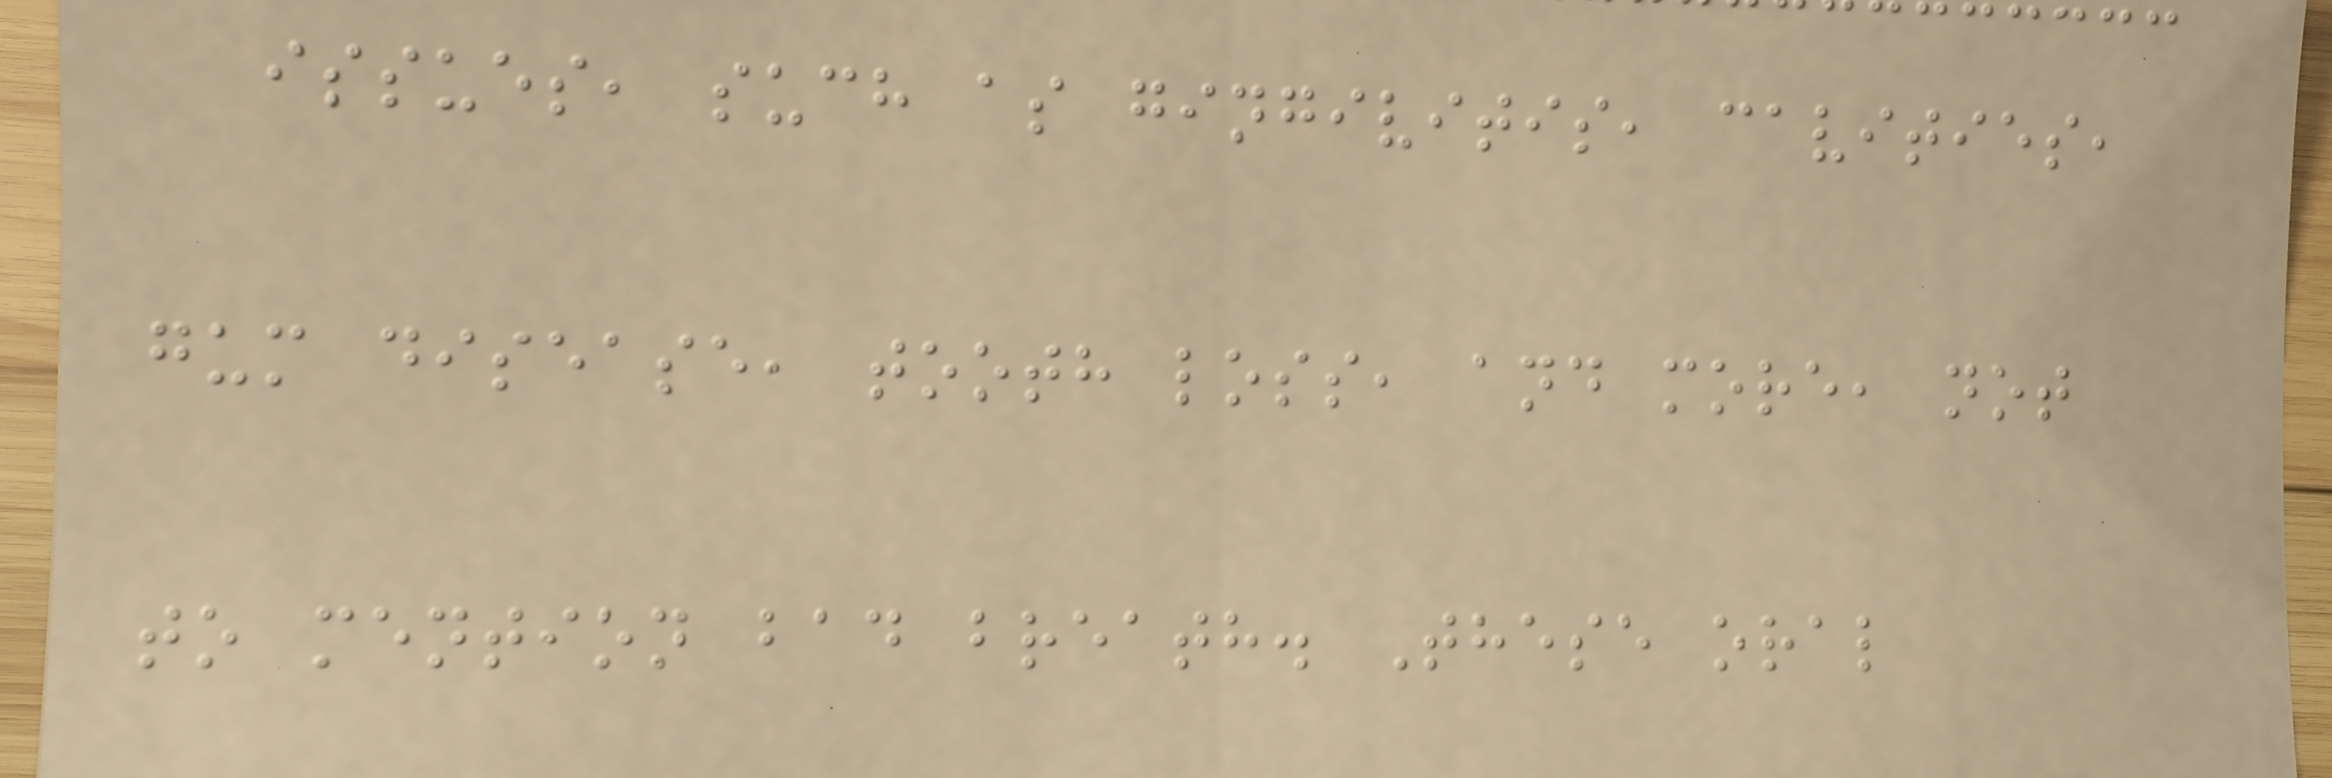issues, such as gingivitis, cavities,
gum disease, tooth loss, and more, not
to mention bad breath. These oral
